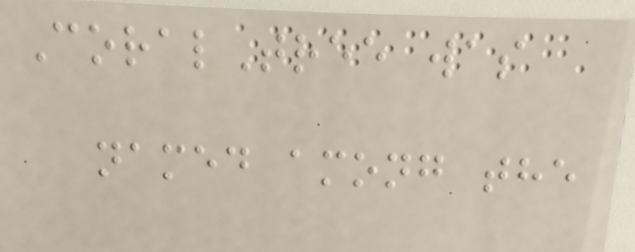CoralTree was
named among the
